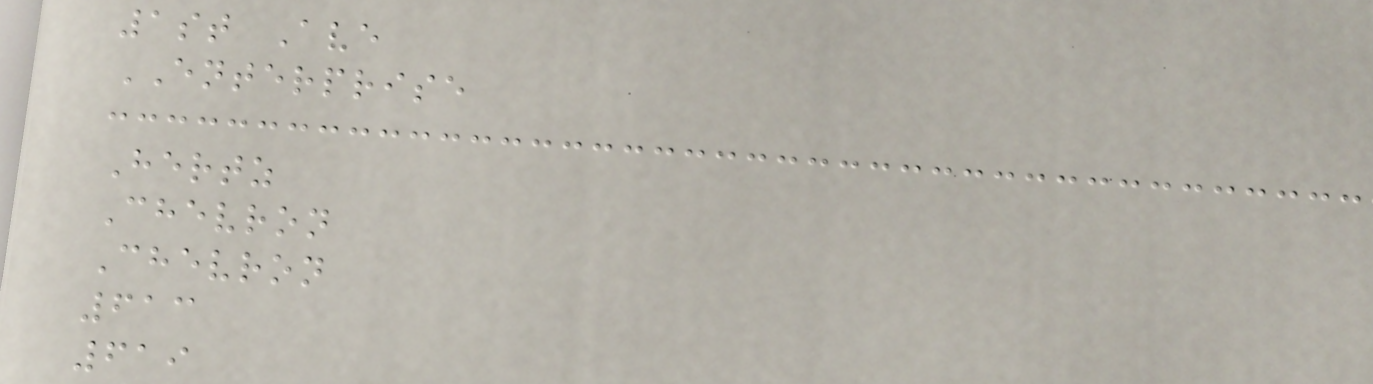1st Ave
ENTERPRISE
Hertz
Chevron
Chevron
613
619
